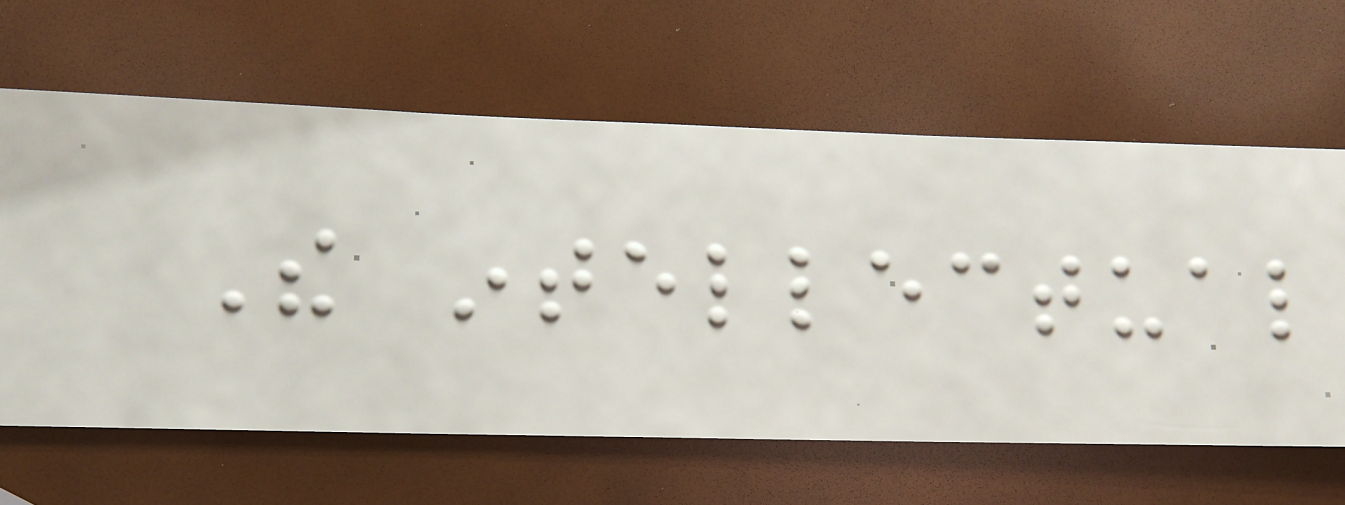The intellectual
